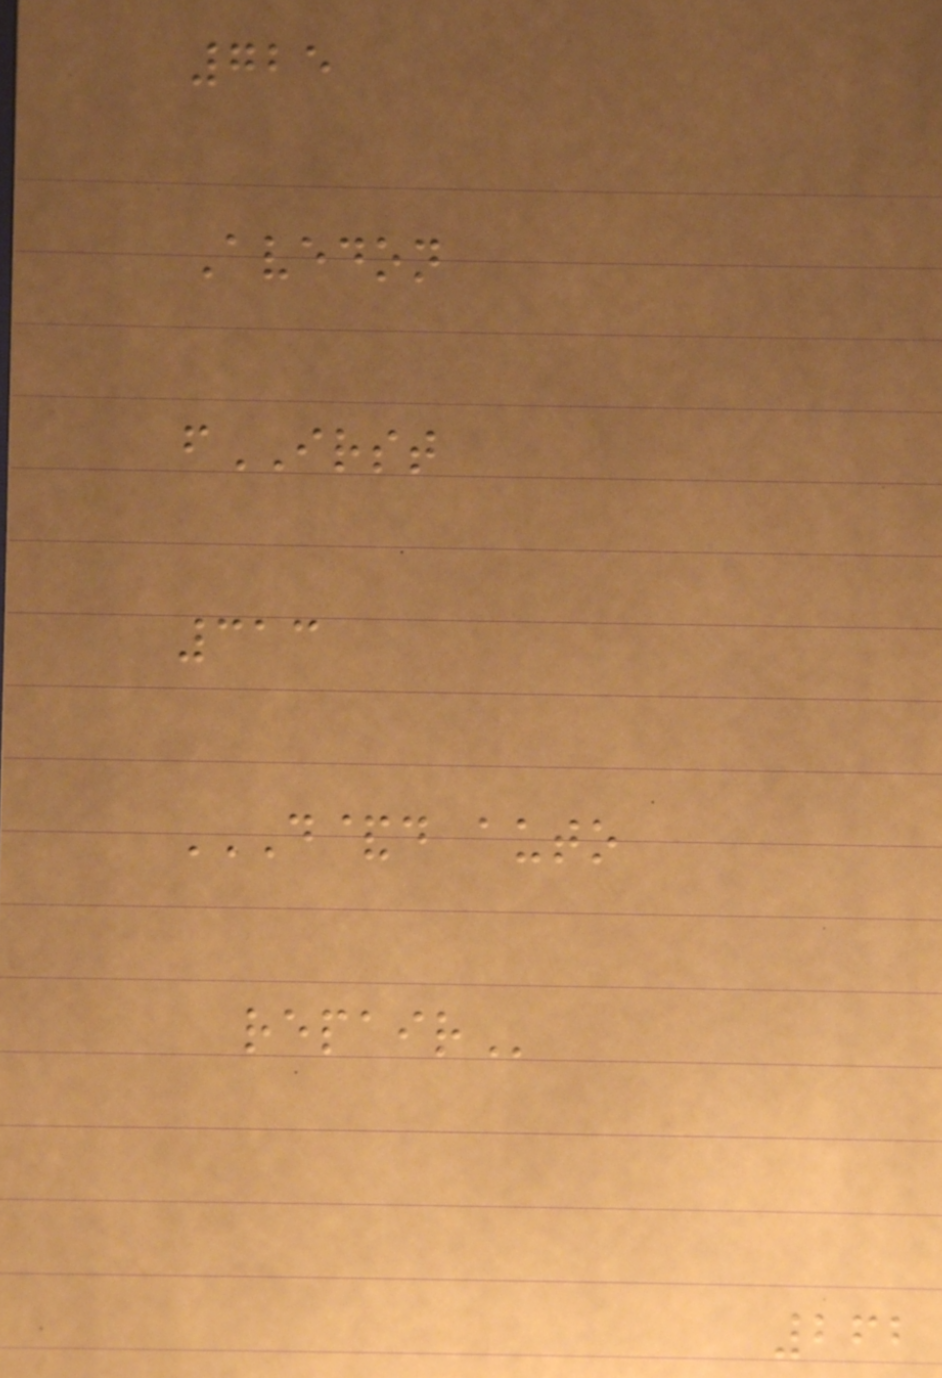725
Avedon
fIRST
313
D&D AUTO
REPAIR
262
